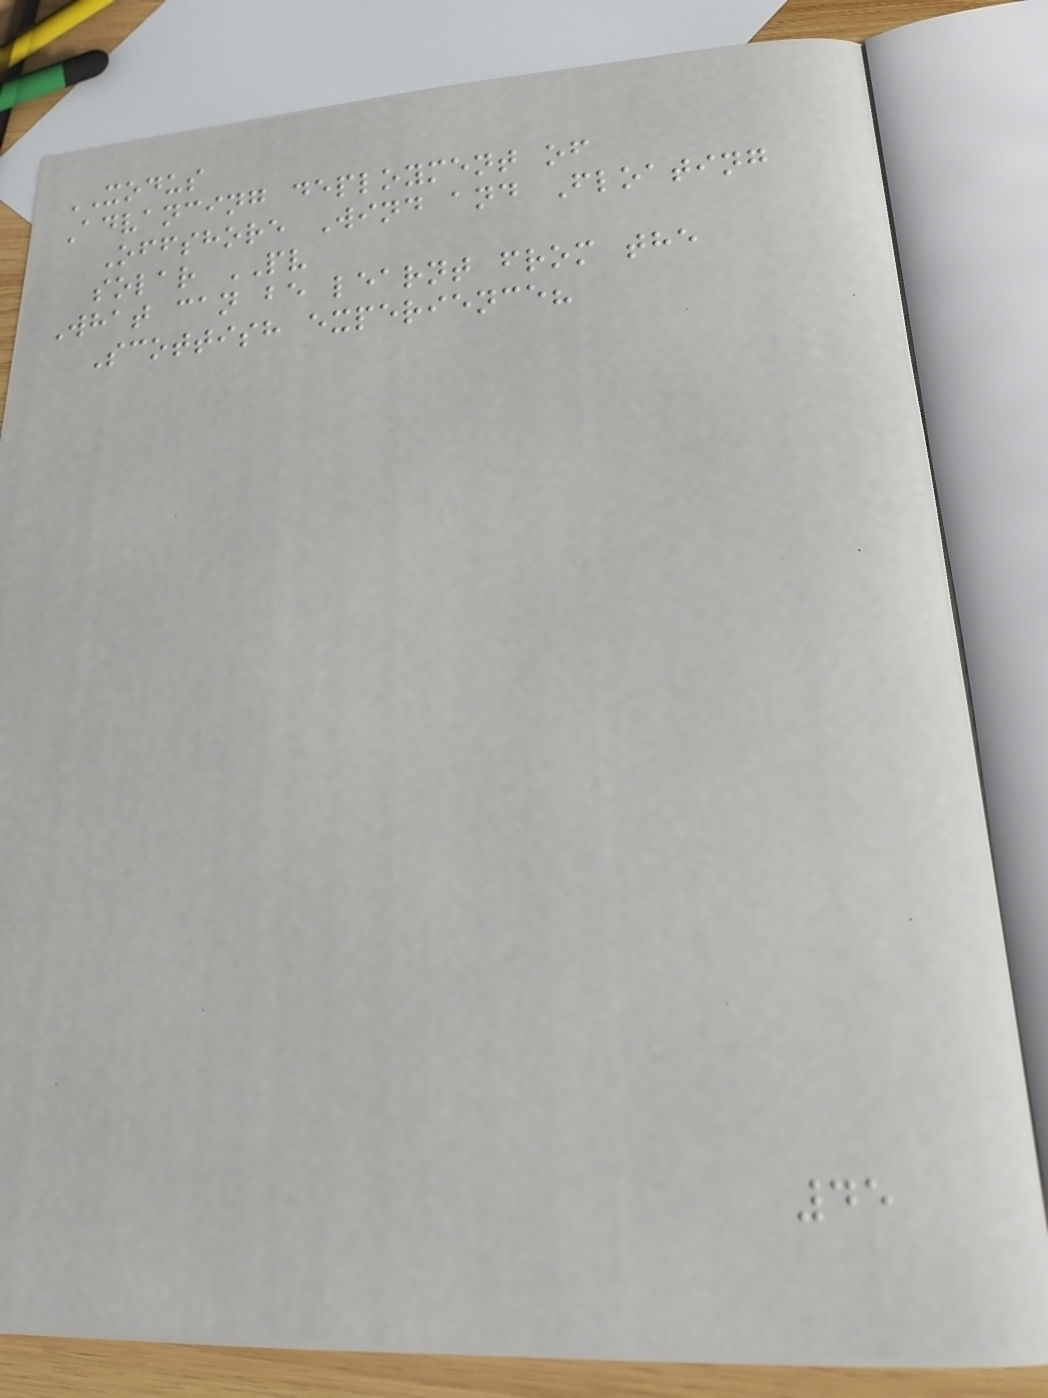XODUS
Advancing deployment of
Offshore Wind and Floating
solar PV
What can be learnt from the
Scottish experience?
45
